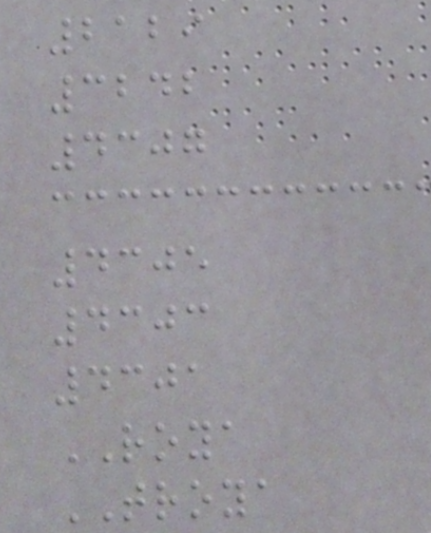2129
3242
4307
4305
4303
4301
ROYA
TROYA
